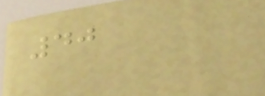40
